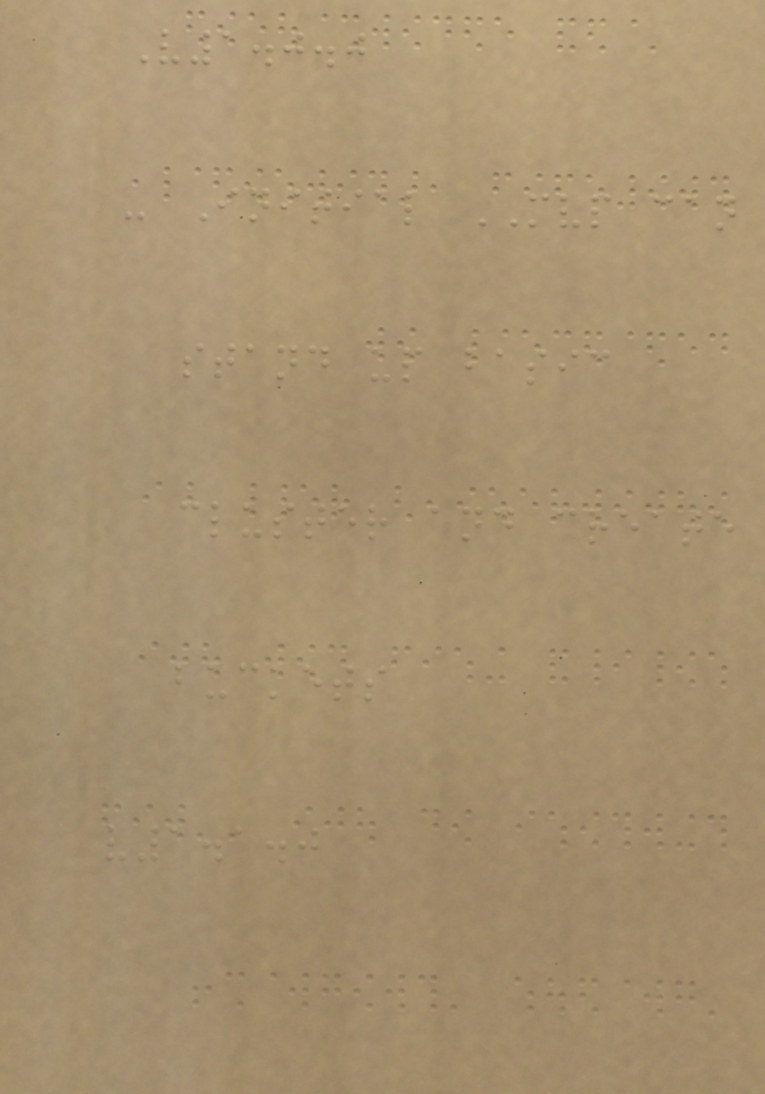V1.0.0
- Initial MVP can
stand up basic
cluster and create
buckets
v1.1.0
